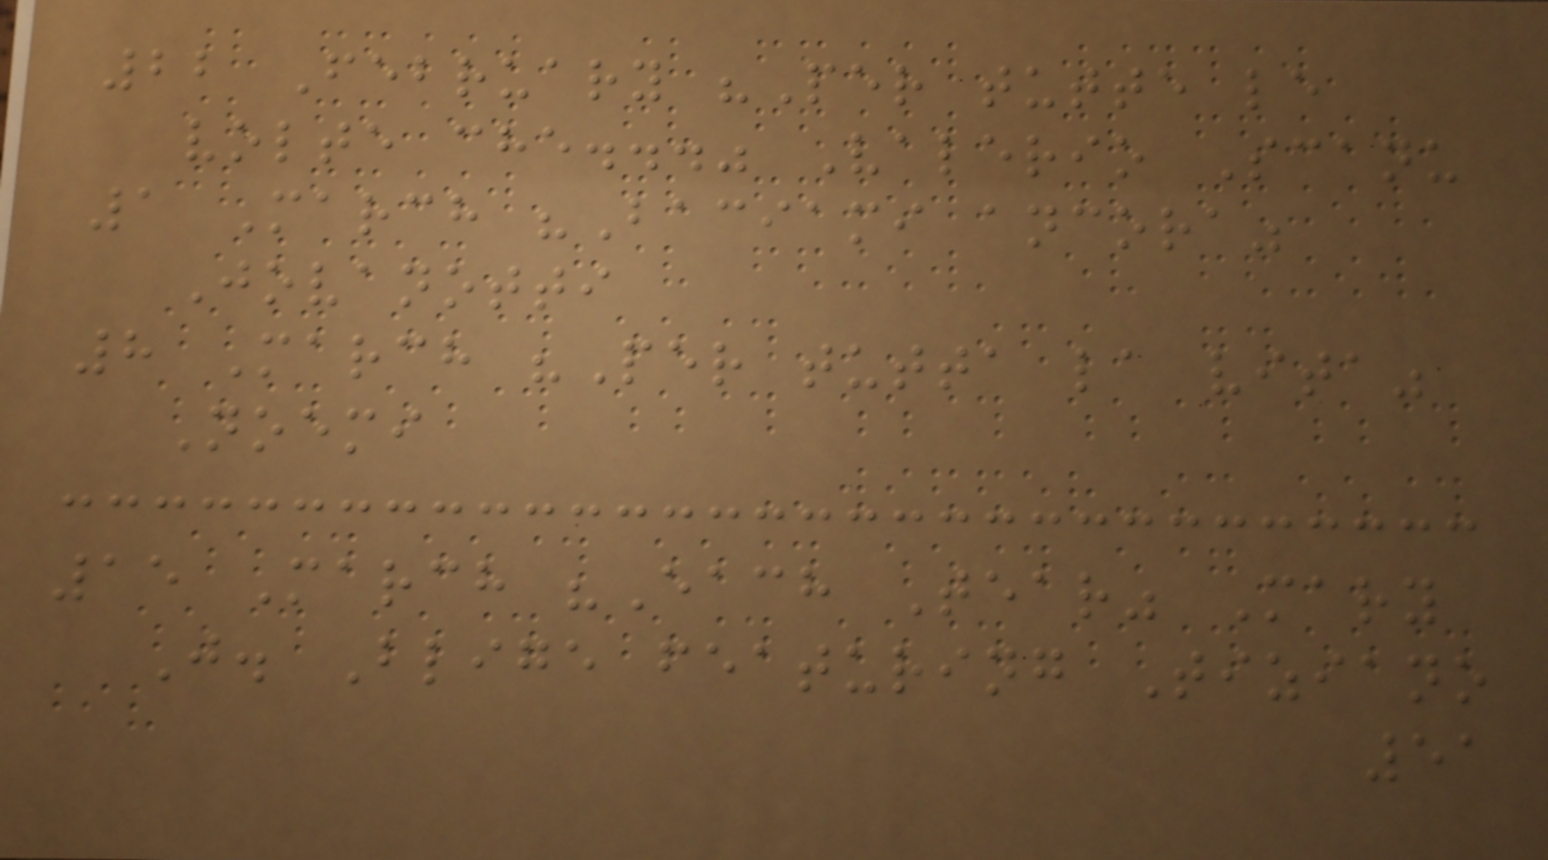22 February "Per tutte le
volte che..." Valerio Scanu
1 March "Baciami ancora"
Jovanotti
8 March "Per tutta la vita"
Noemi
15 March "Each Tear" Mary
J. Blige featuring Tiziano
51
